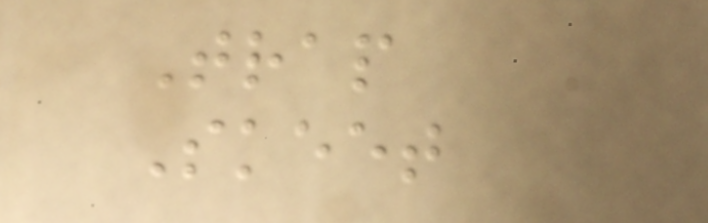Trap
Skeet
